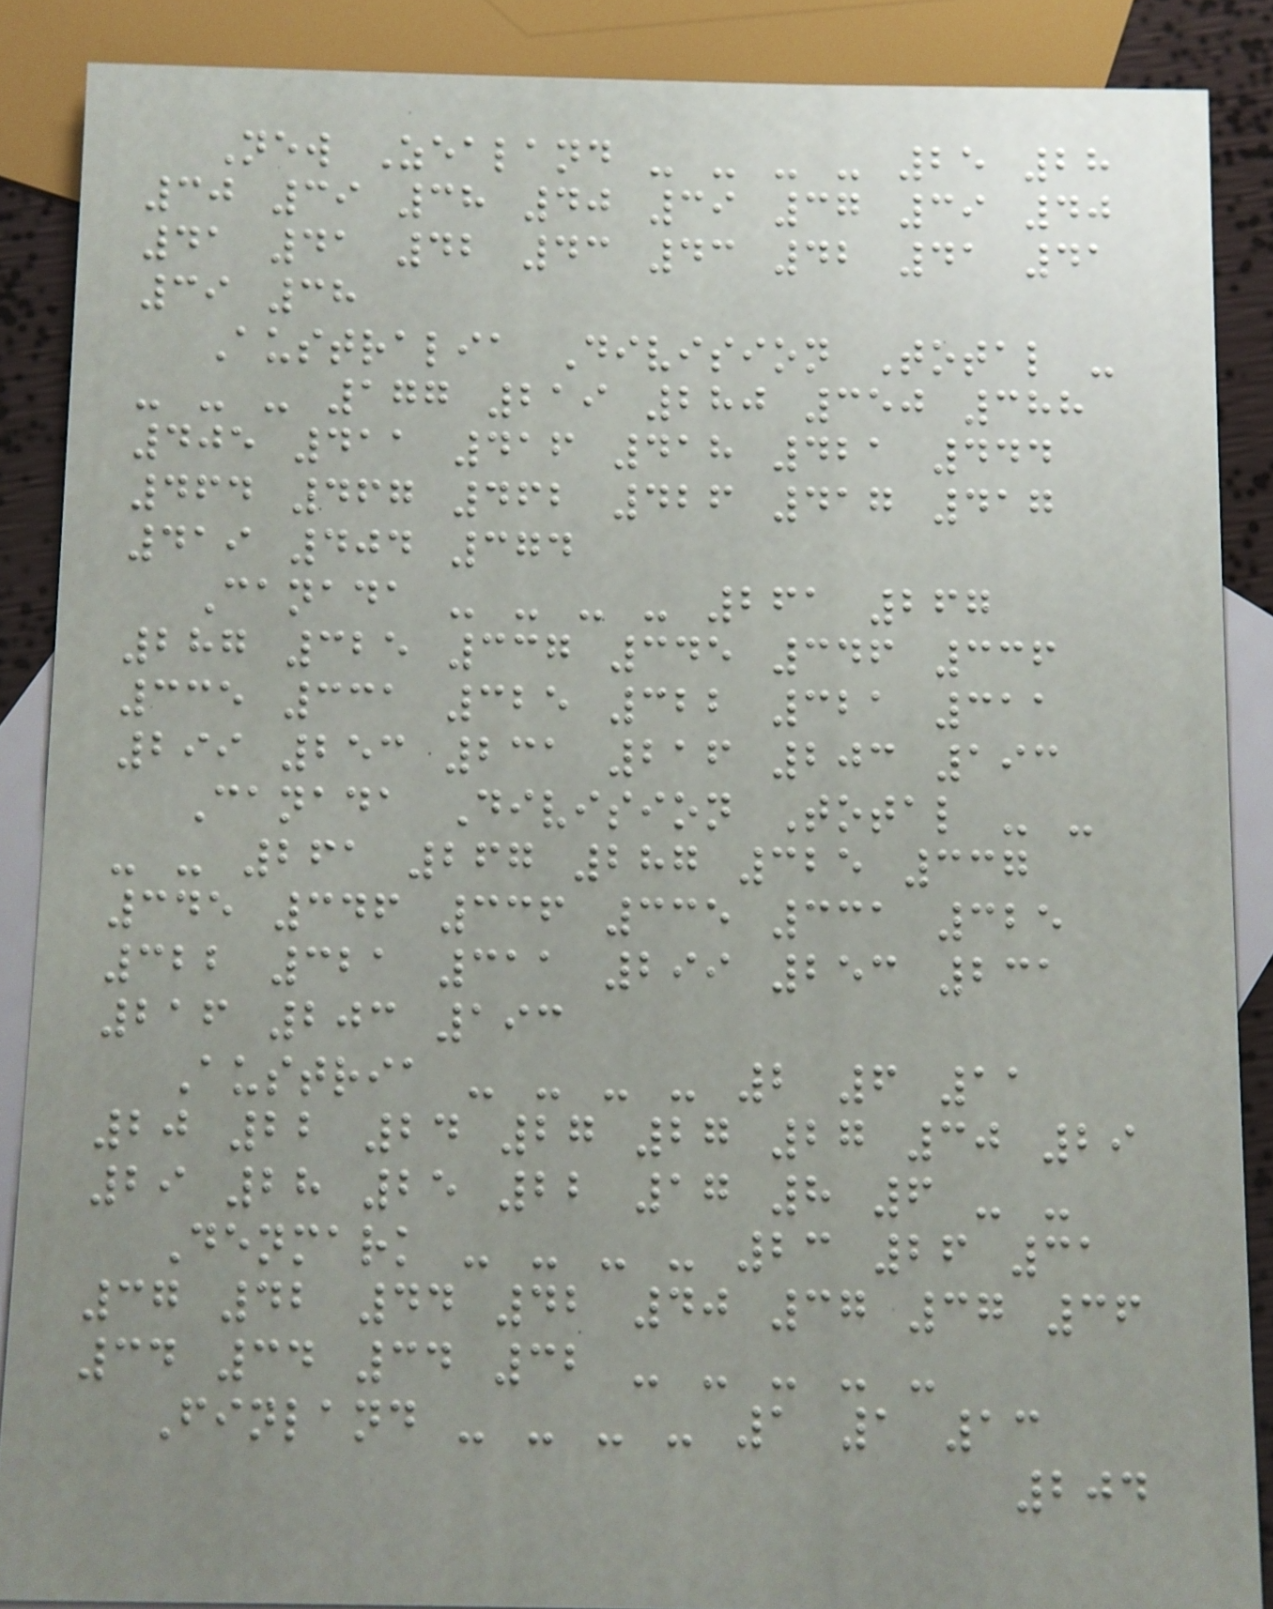New Zealand - - - - 25 28
30 39 38 40 39 37 39 40
41 41 42 43 43 42 41 41
39 38
Australia Division Total -
- - - 177 219 280 350 388
405 411 416 418 421 444
464 467 462 426 417 417
419 404 374
Canada - - - - 261 267
287 325 337 345 346 336
335 331 325 322 321 311
299 253 231 216 203 193
Canada Division Total - -
- - 261 267 287 325 337
345 346 336 335 331 325
322 321 311 299 253 231
216 203 193
Austria - - - - 2 6 11
20 22 24 27 27 27 30 29
29 28 25 22 17 8 6 - -
Denmark - - - - 23 26 31
37 42 44 42 40 37 37 36
34 34 34 32 - - - - -
Finland - - - - 1 1 13
204
